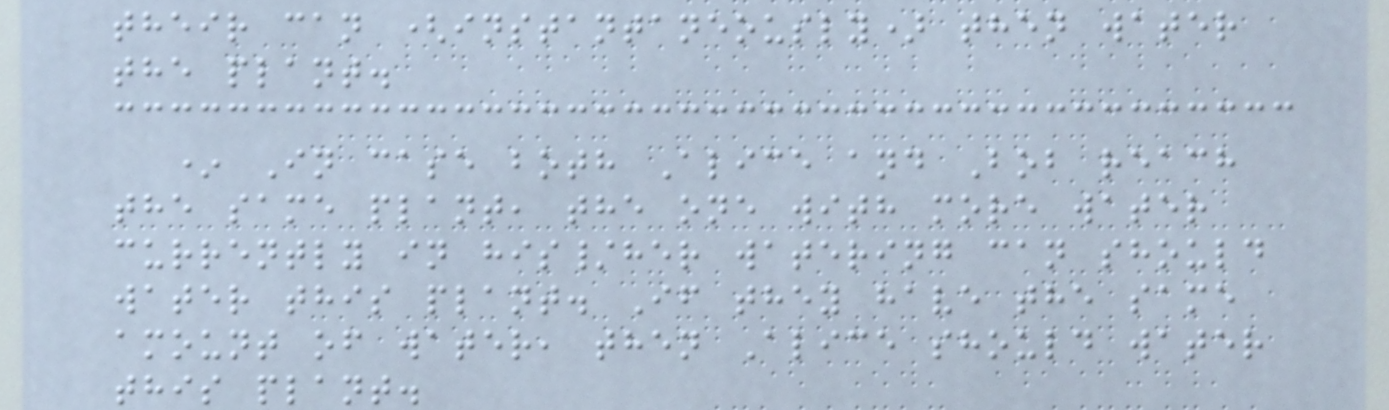their can (instantaneously) then water
the plant.
* In case both Alice and Bob reach
the same plant, the one with more water
currently in his/her watering can should
water this plant. If they have the same
amount of water, then Alice should water
this plant.
